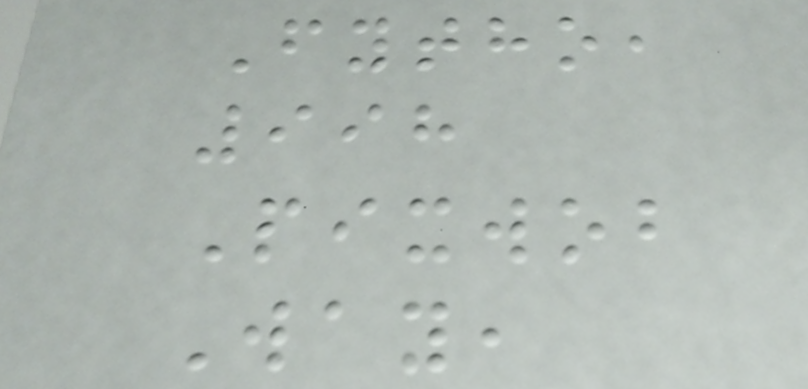Fytho,
998
Pixwob
Way,
